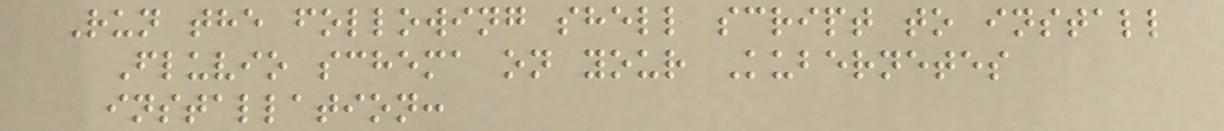Run the following shell script to install
Fluvio schema on your Kubernetes
installation:
